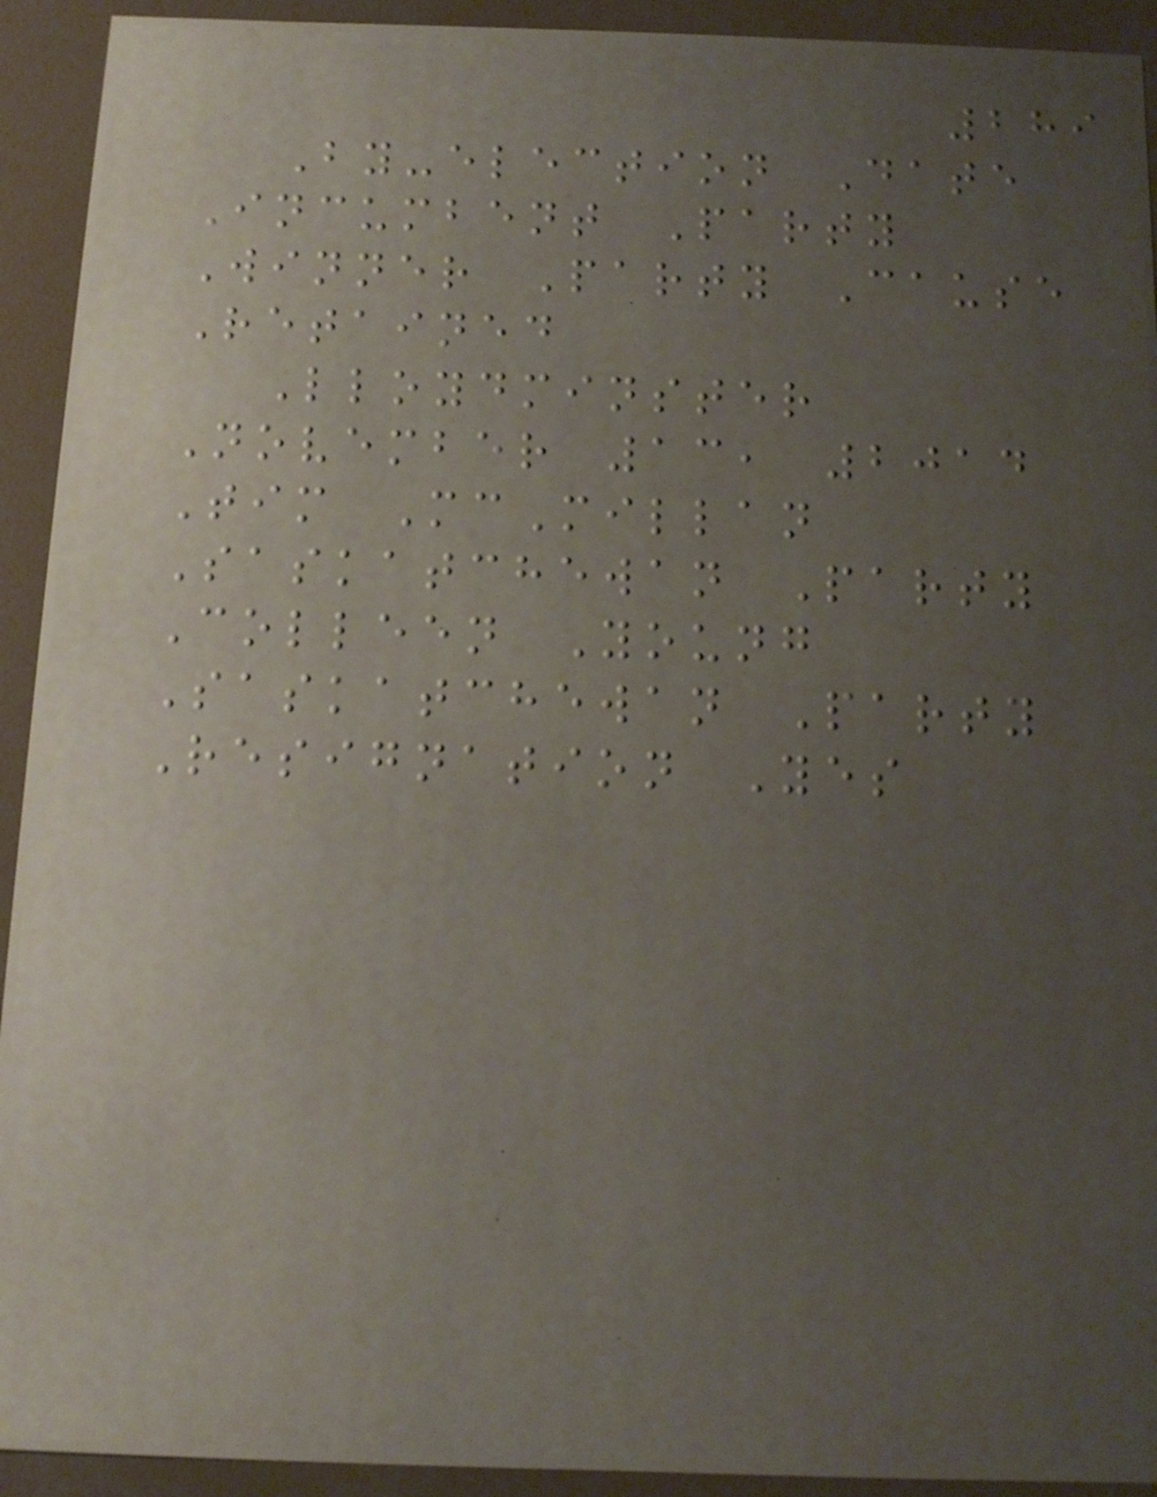289
By-election Date
Incumbent Party
Winner Party Cause
Retained
Lloydminster
November 13, 2014
Tim McMillan
Saskatchewan Party
Colleen Young
Saskatchewan Party
Resignation Yes
